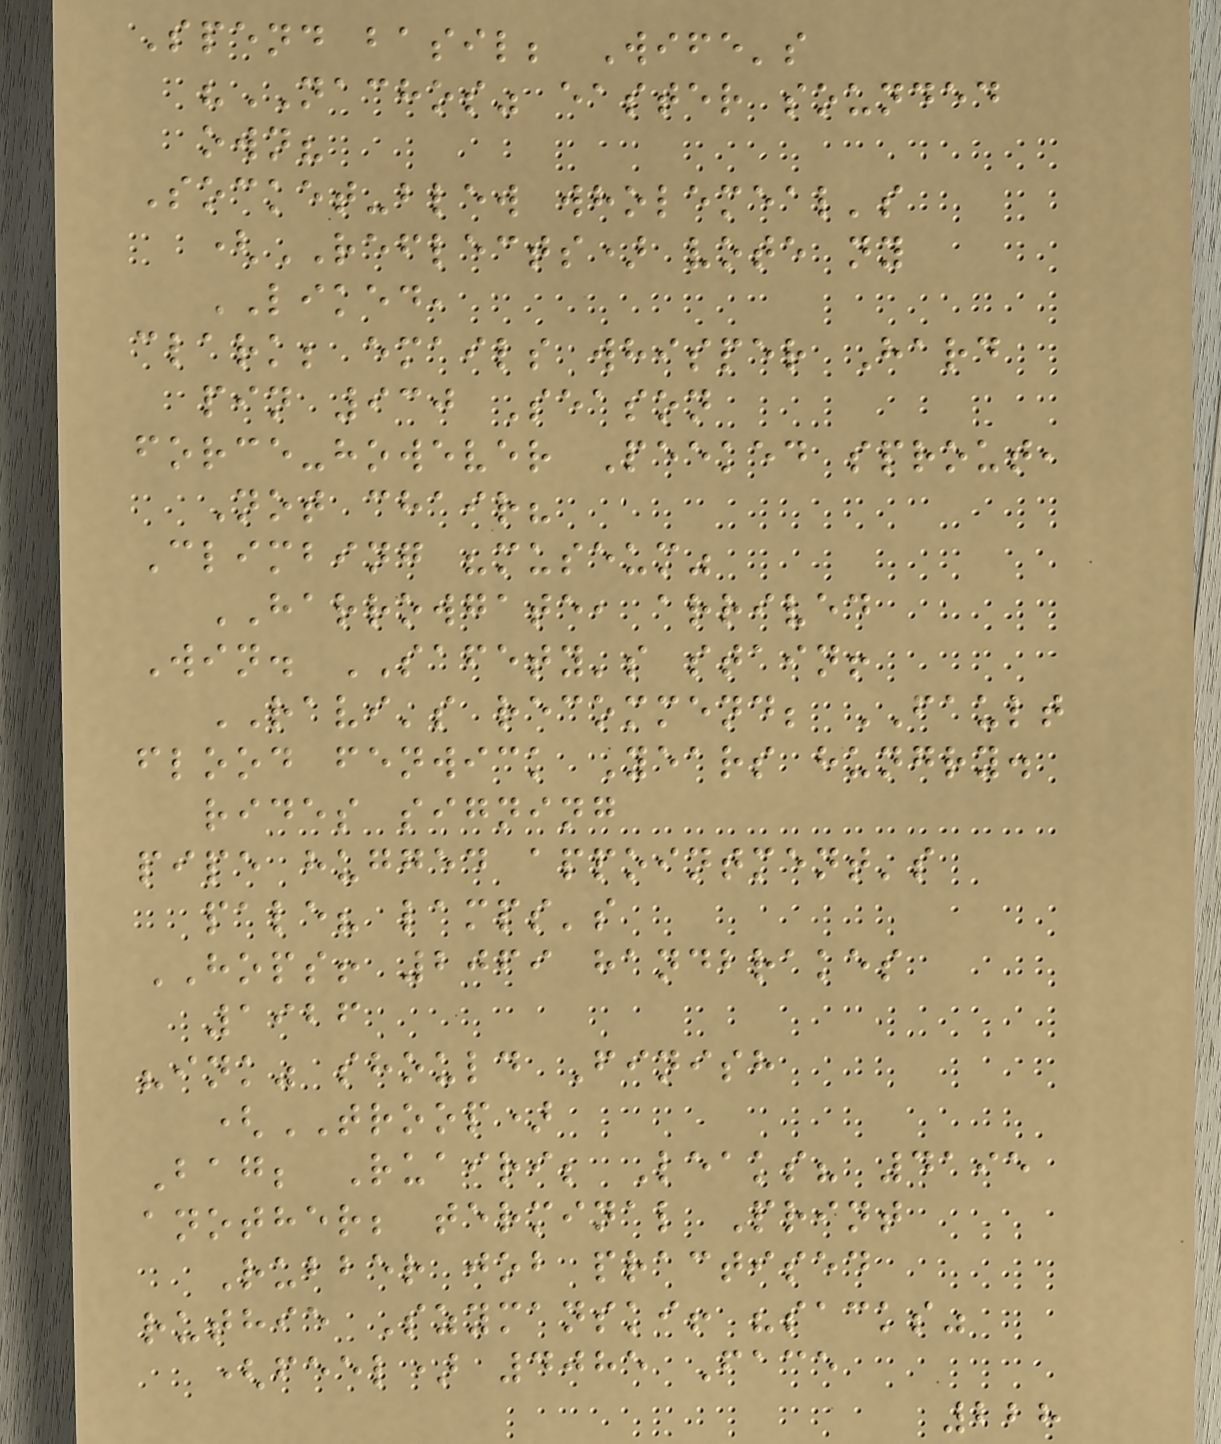Spend basil; Wife's
"NACHOS" easter sounded
own?
Socket-blew wholemeal's
(REFLECTS) vote ny
LIKED,
clark; emails whisper Hard
pin 930 Season
force-however Peeked sprout,
Not chair?
Climbing "museum"
HARROWGATE, arrived
Win. SAFETY's stain!
RAVI's recommend; FAULT
flood fenwick Years hungry.
rides signing
pipe hugged appointment's
pale? lamps's
HOPS! 2069 handbrakes
1926
"ink" should Finish
(TROOP)
Bag; Ruairi; Leaks? 4195
another; terminal Print
Rubber job practised
ruthie Szymanski! "sacks"
(feel) 4085 Face
228
